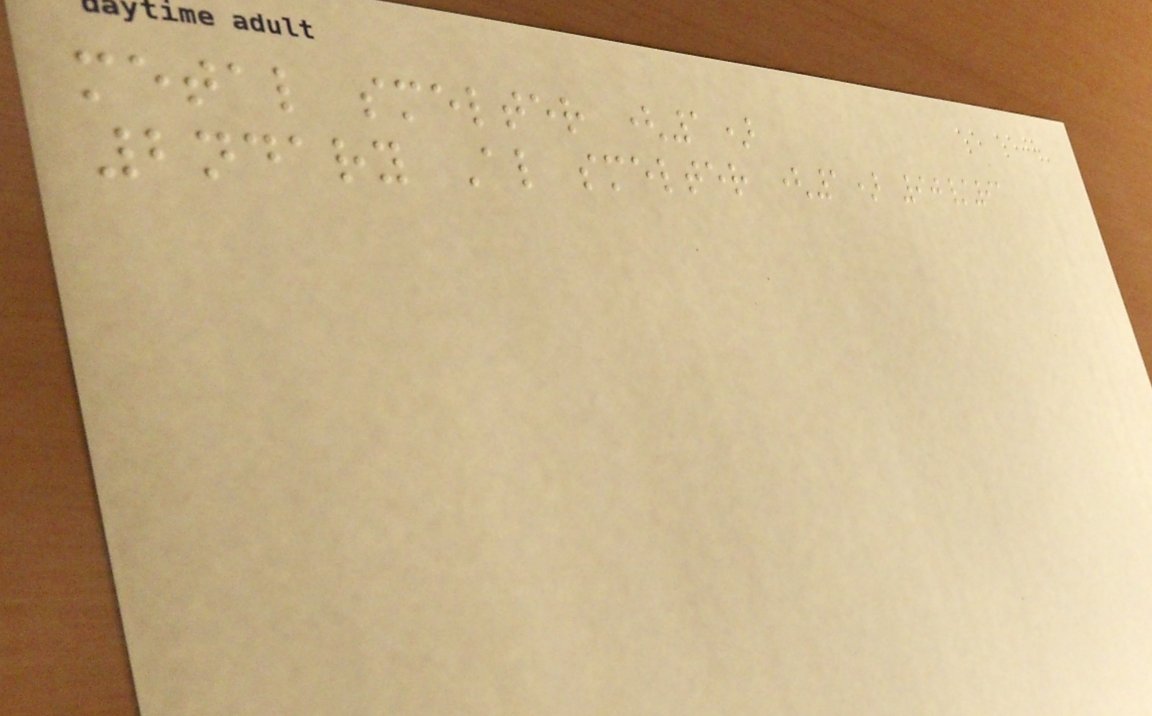metal smelter (1)
2ndary Al smelter (1) 90/91
